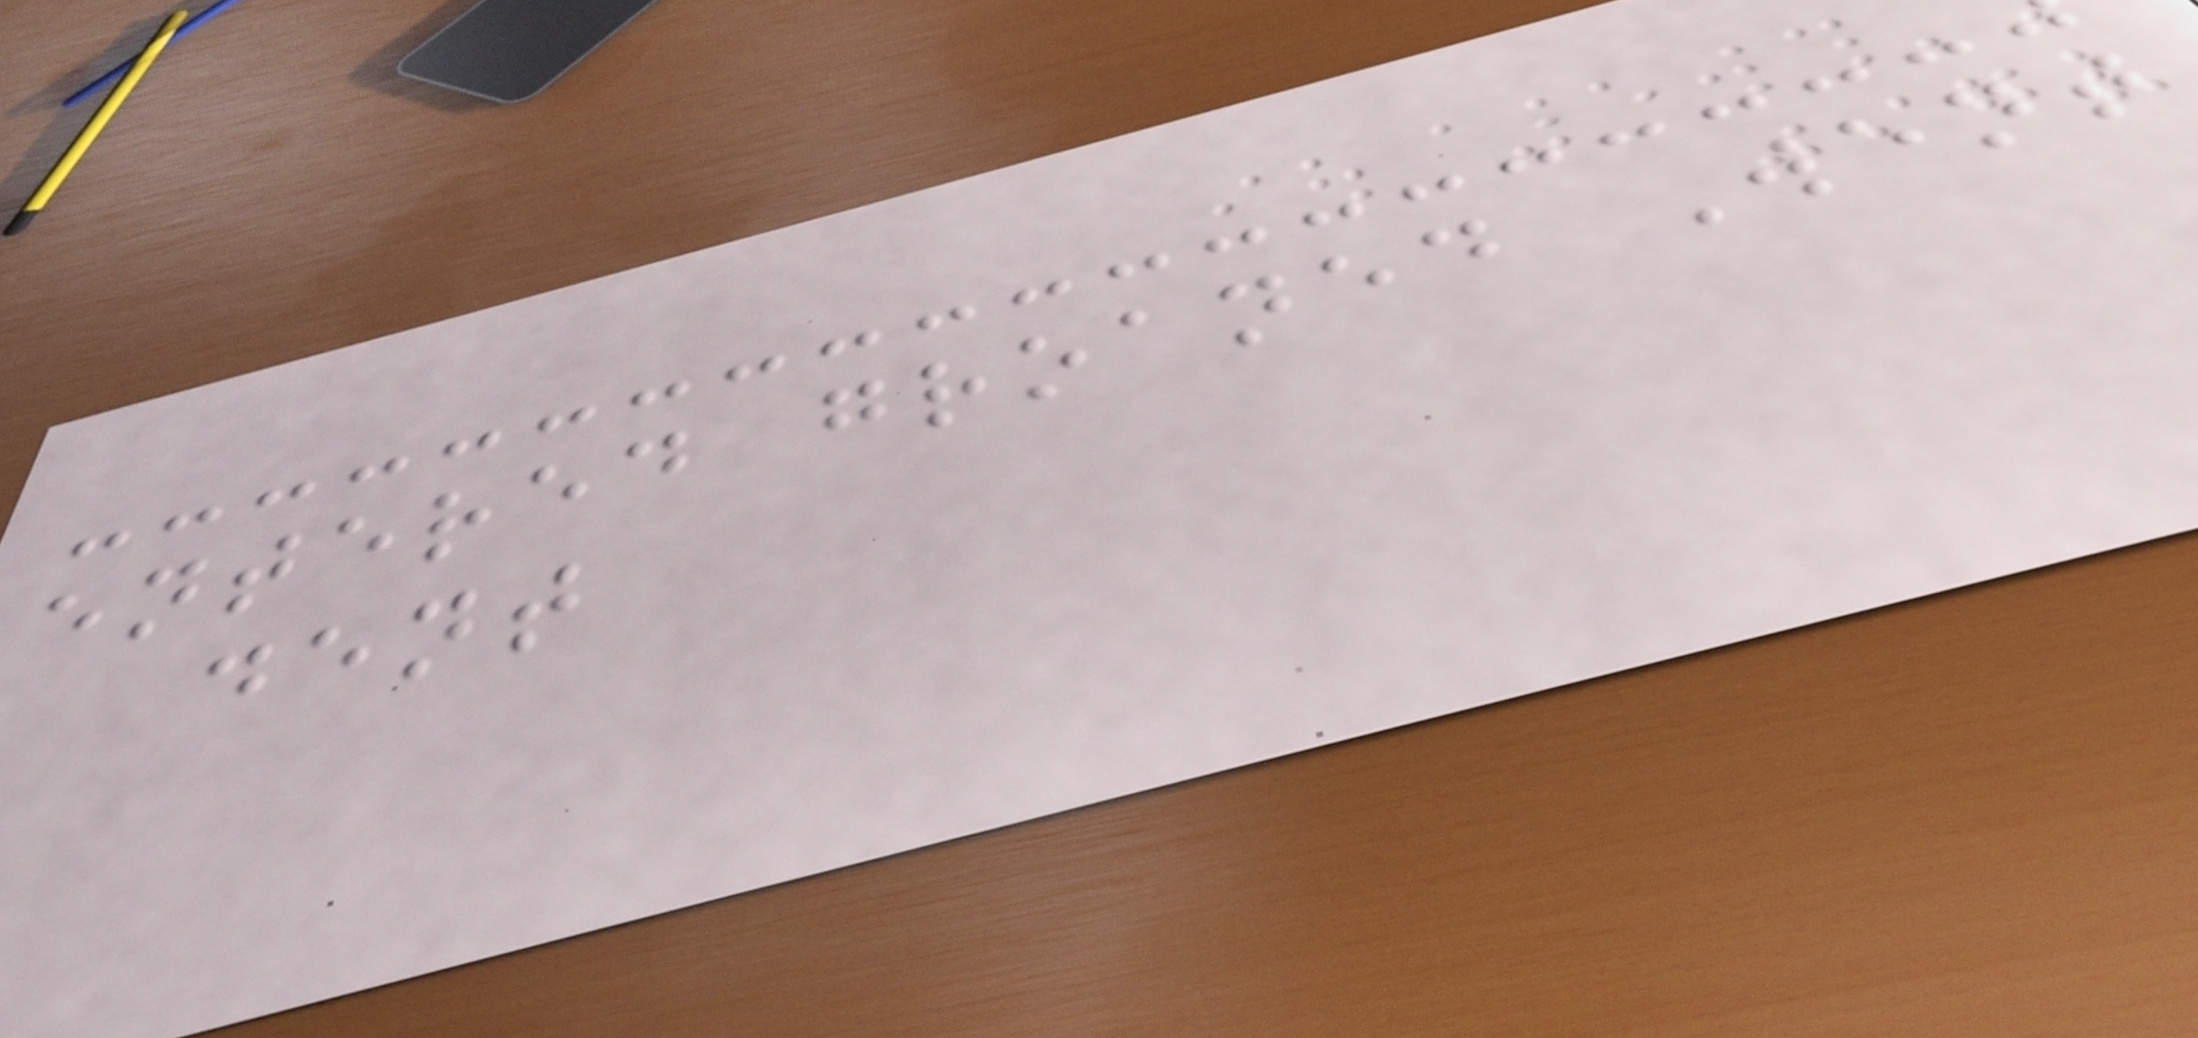entered groaned Went
dent
